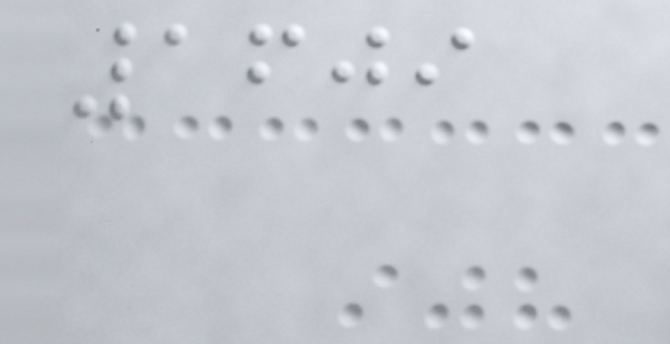1609
